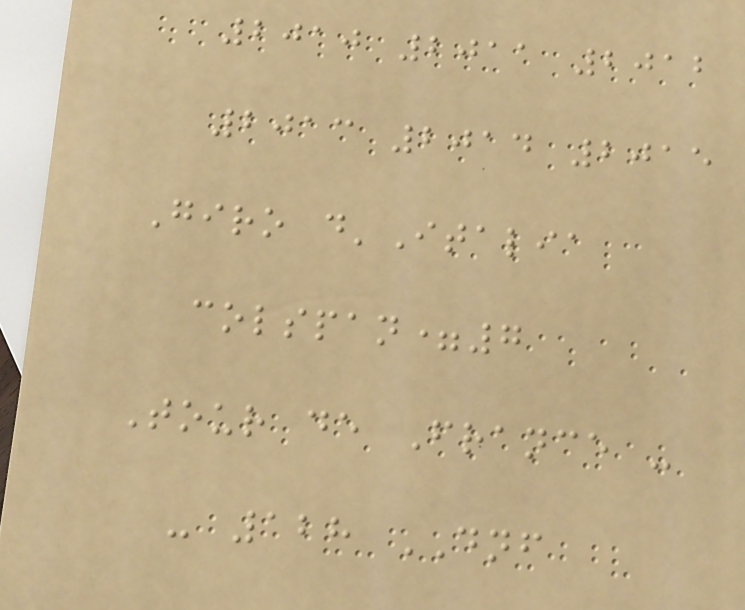2010 2011 2012
2013 2014 2015
Giro d'Italia
colspan=7
Tour de France -
- 128 DNF
